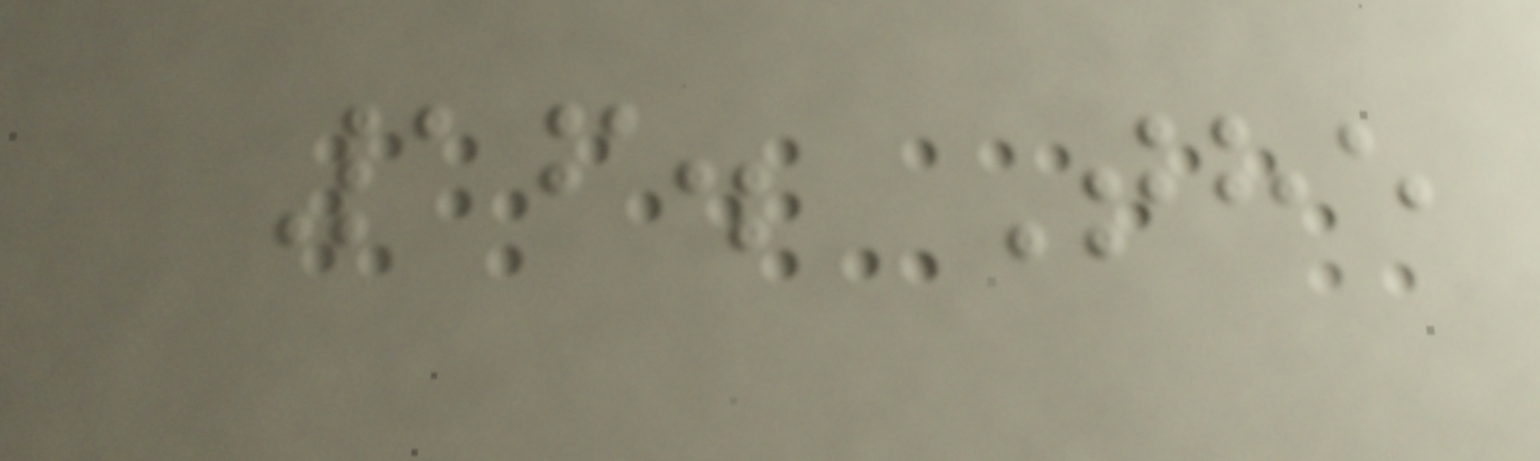16. The
